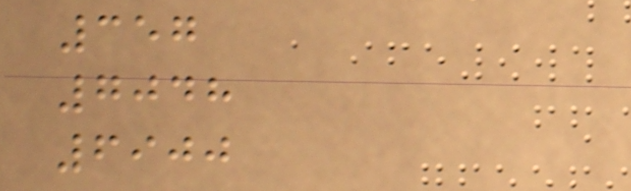357
7048
6900
